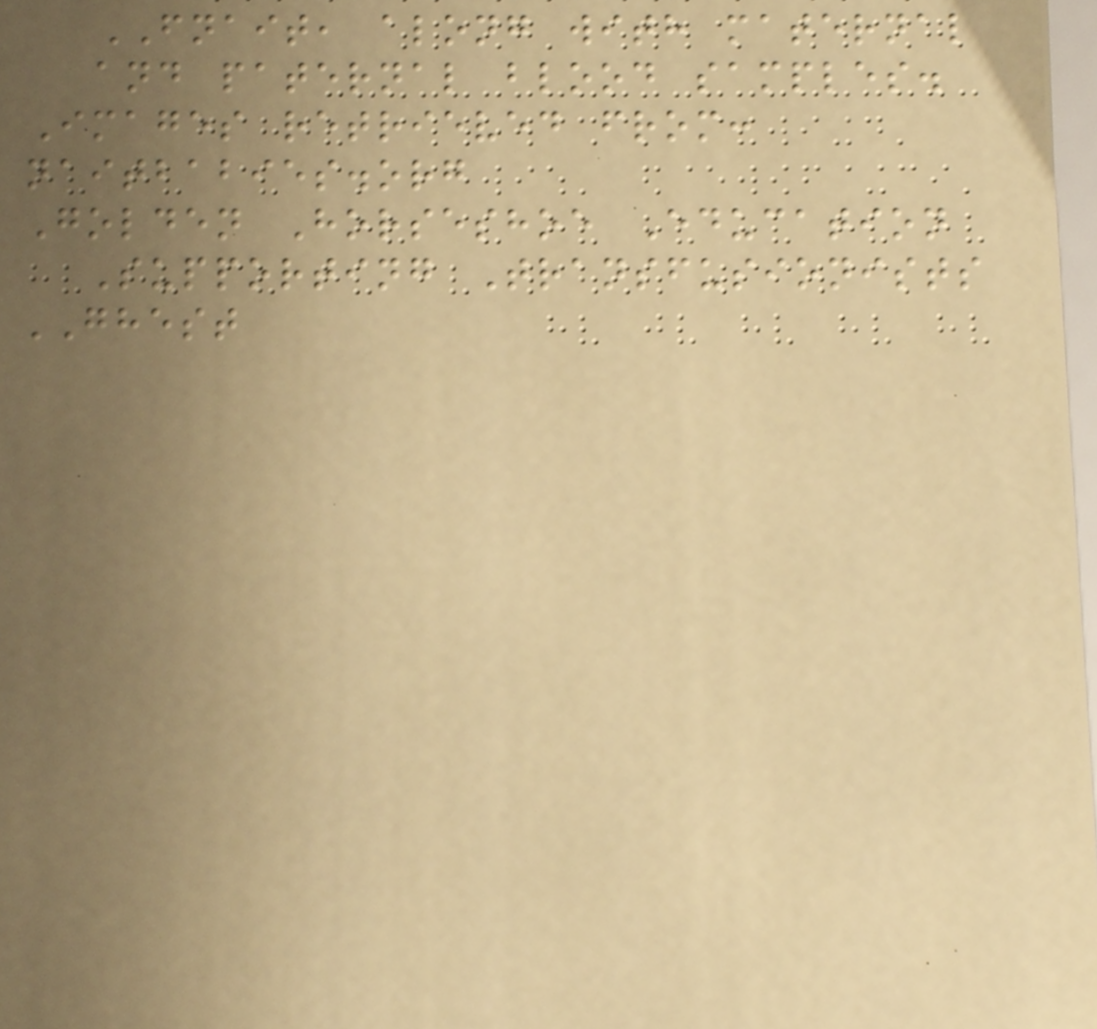FNAIT, along with maternal
and paternal blood samples.
Images retrieved from:
naitbabies.org
Golden Horseshoe Education
Supporting Transfusionists
GHEST
